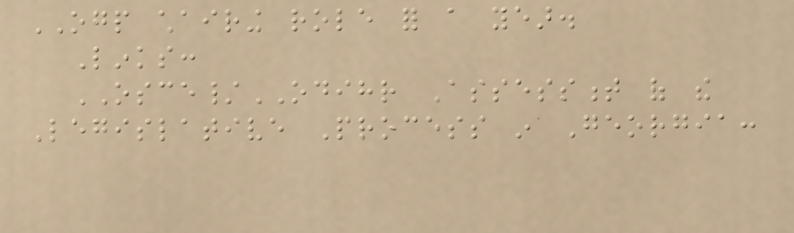OGP chairing role for a year.
Links:
OSCE/ODIHR Assessment of the
Legislative Process in Georgia:
